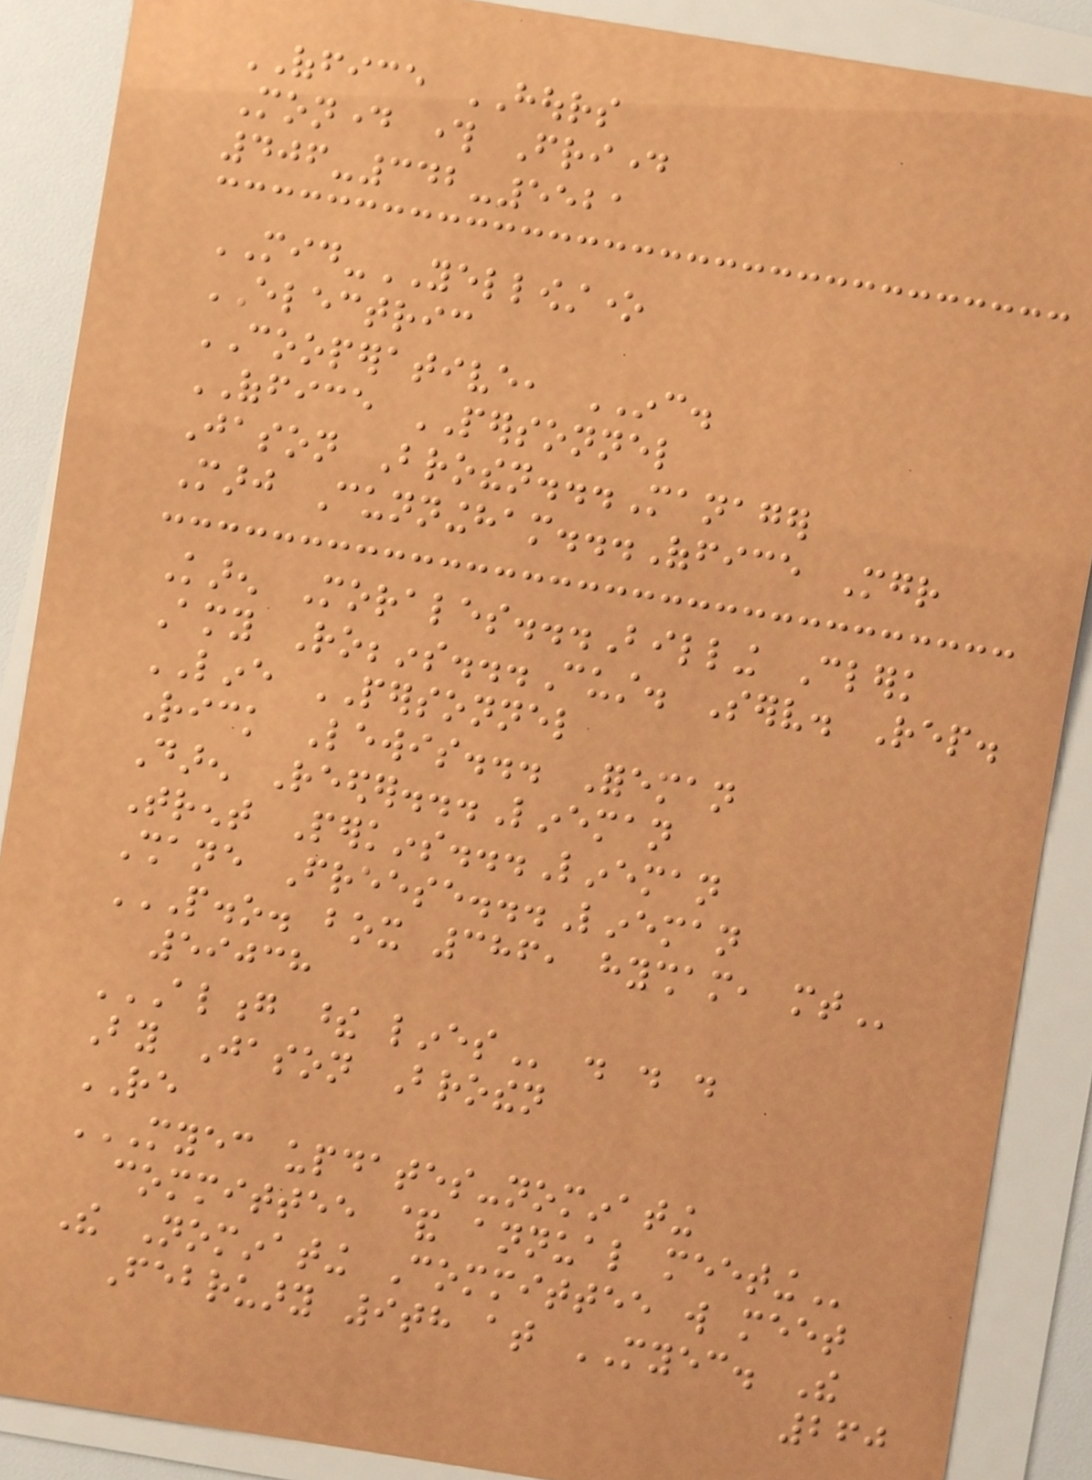OFFICE HOURS
Monday through Friday
406-342-5521
MID-YELLOWSTONE
ELECTRIC
COOPERATIVE, INC.
OFFICE PERSONNEL
Jason Brothen...Manager
Marj Cunningham...Office Mgr
Karen Morales...Billing Clerk
Amy Robbins...Cust. Serv. Rep.
LINE PERSONNEL
Rick Lewis... Foreman
Daren Reeder...Lineman
Trent Perkins...Lineman
Shane Freese...Lineman
P.O. BOX 386, HYSHAM, MT
59038
ALONG THESE LINES . . .
By Jason Brothen
RE
MYEC UPDATES-NOMINATING
COMMITTEE & ANNUAL MEETING
The Nominating Committee will meet
February 9th at MYEC. The
260
